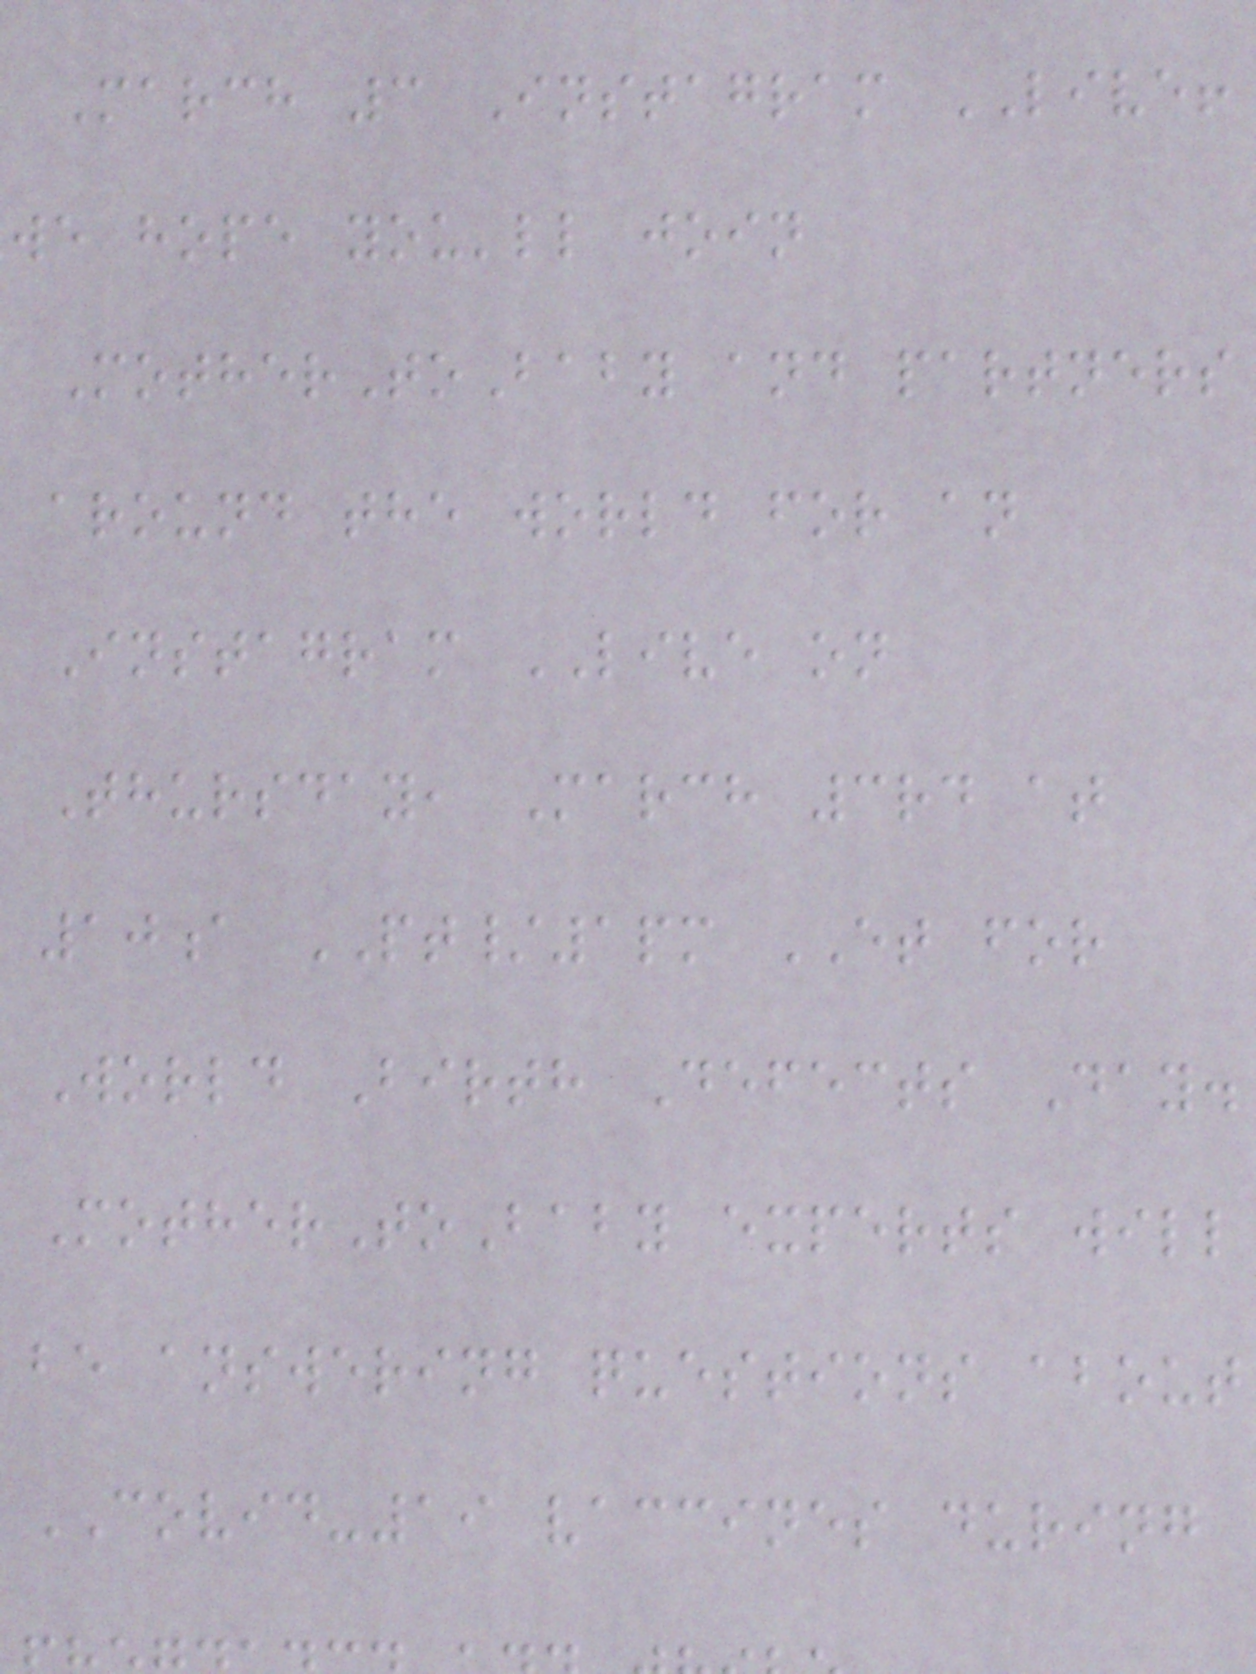March 3 Instagram LIVE!
we hope you'll join
MotherToBaby and partners
around the world for an
Instagram LIVE on
Thursday, March 3rd at
10a PT/1pm ET for
World Birth Defects Day.
MotherToBaby experts will
be answering questions about
COVID-19 vaccines during
